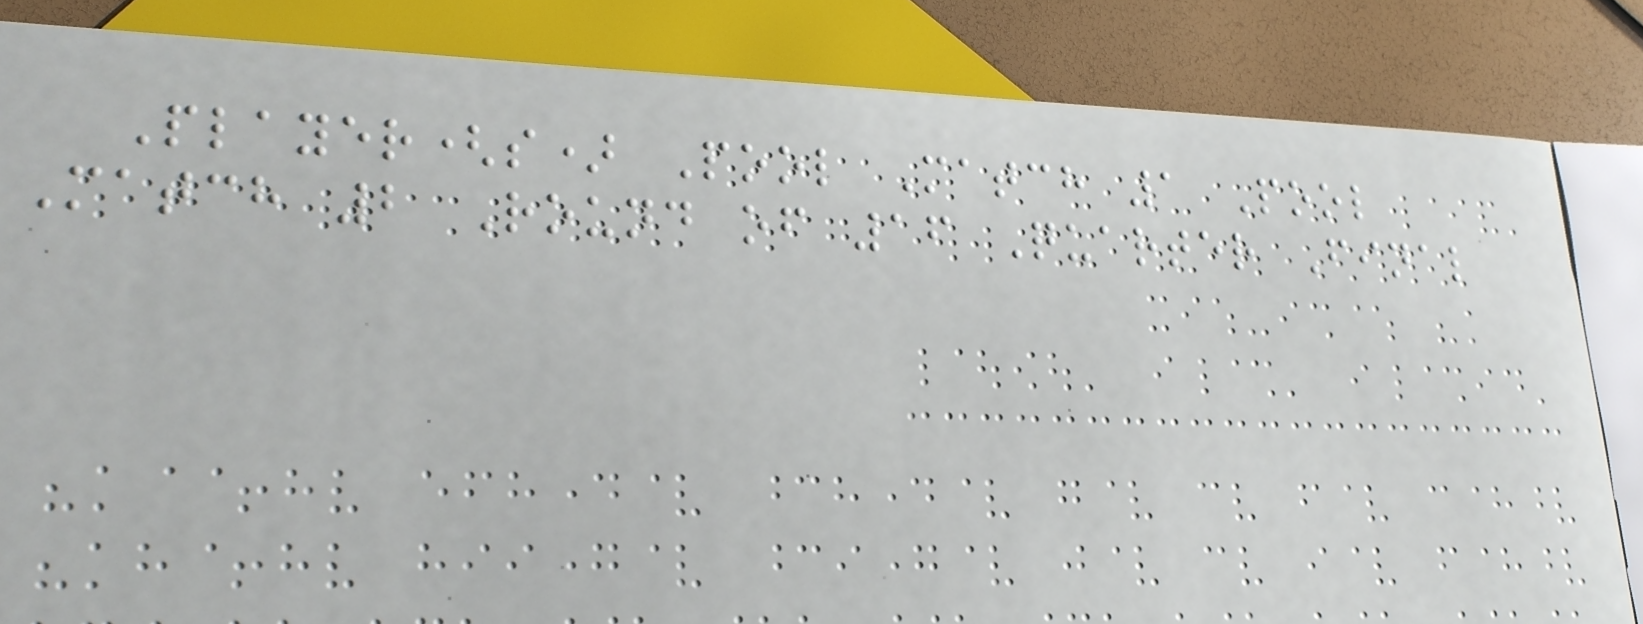Player(s) Pool Match 1 Pool
Match 2 Round of 16 Quarter Final
